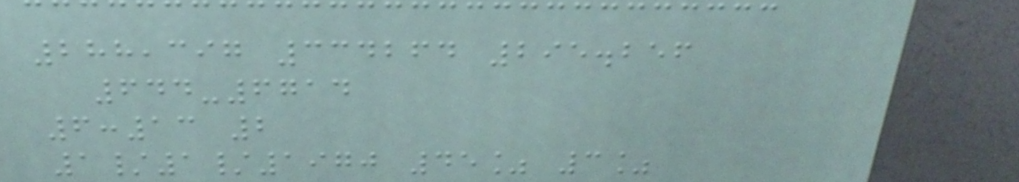288,397 334264 295.256
644-6714
6:13 2
1/1/1970 45% 3%
